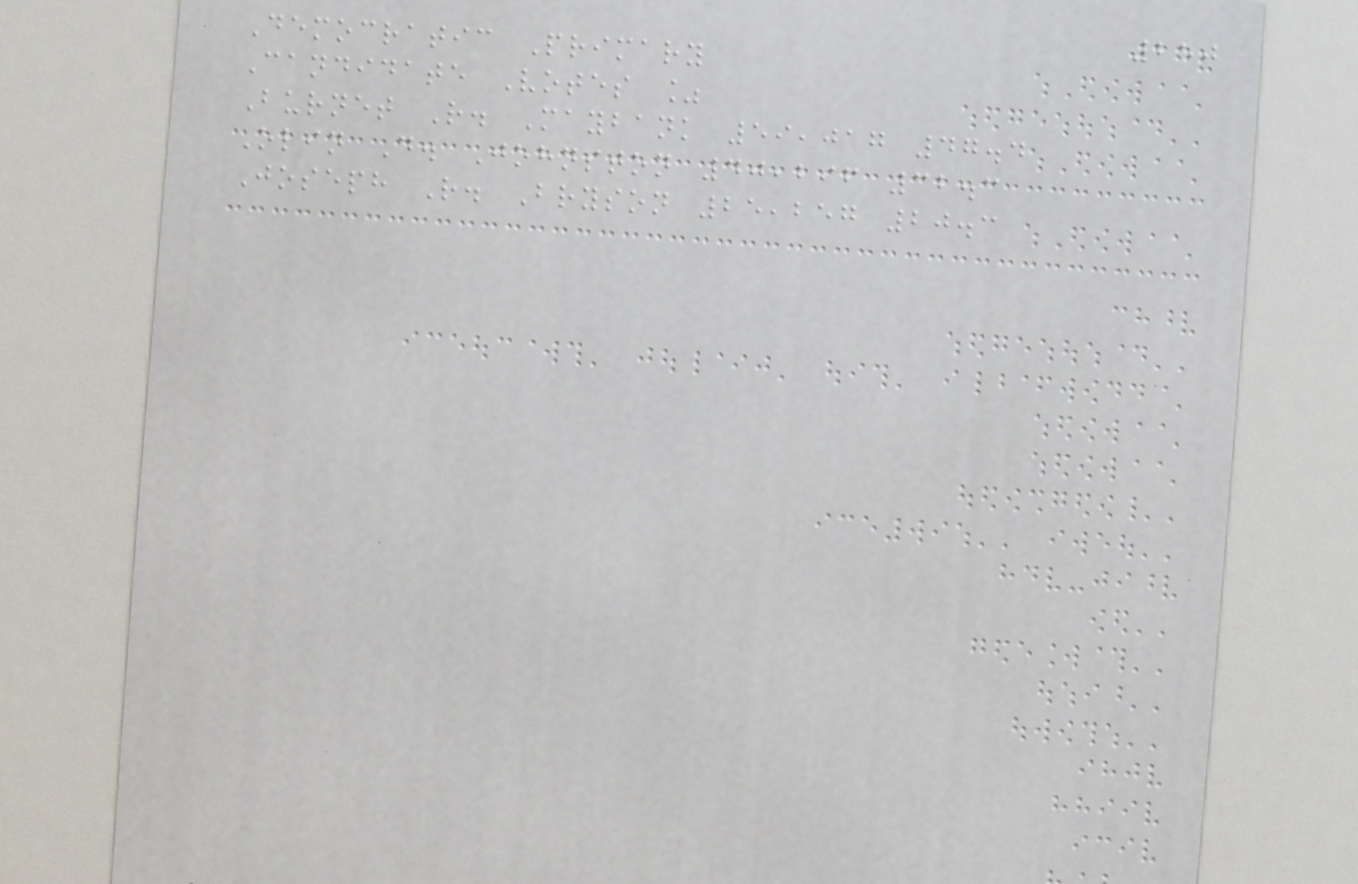250
Democratic Primary
Candidate Votes %
Burnet R. Maybank 59,017 47.4
Olin D. Johnston 40,296 32.3
Joseph R. Bryson 25,257 20.3
